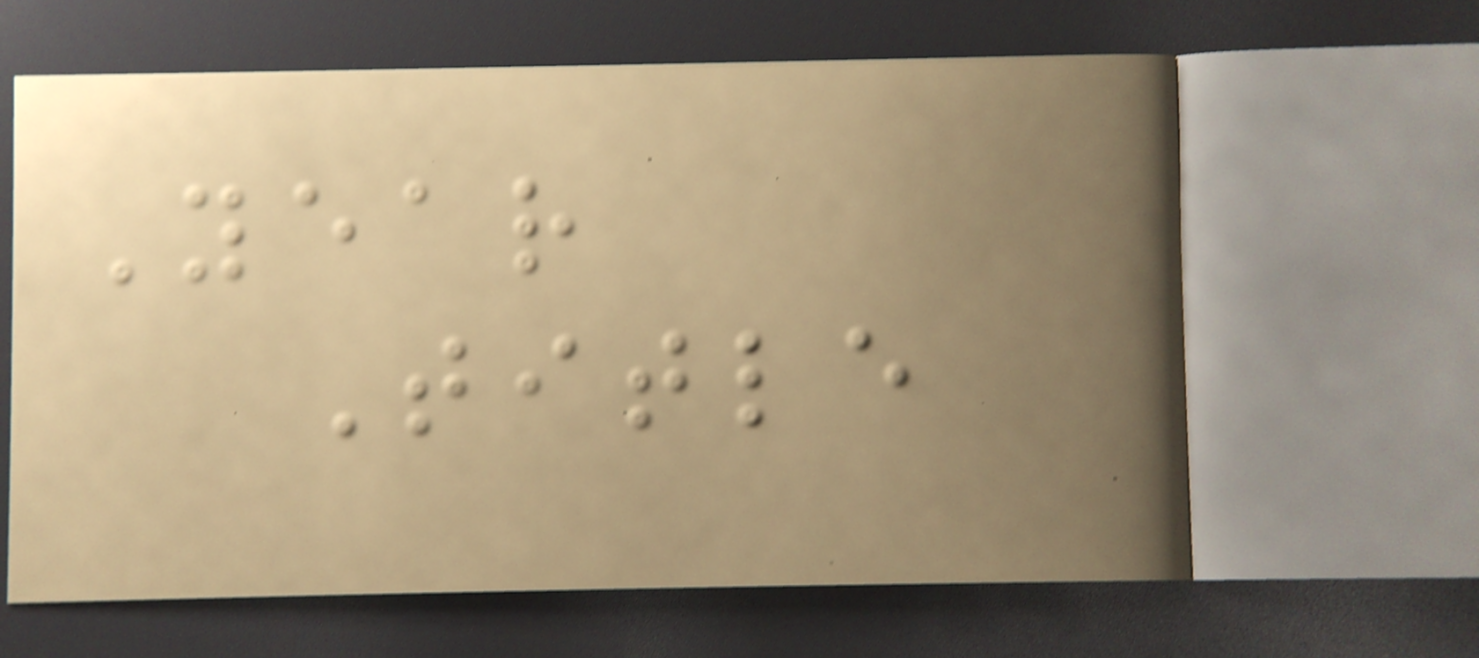Year
Title
